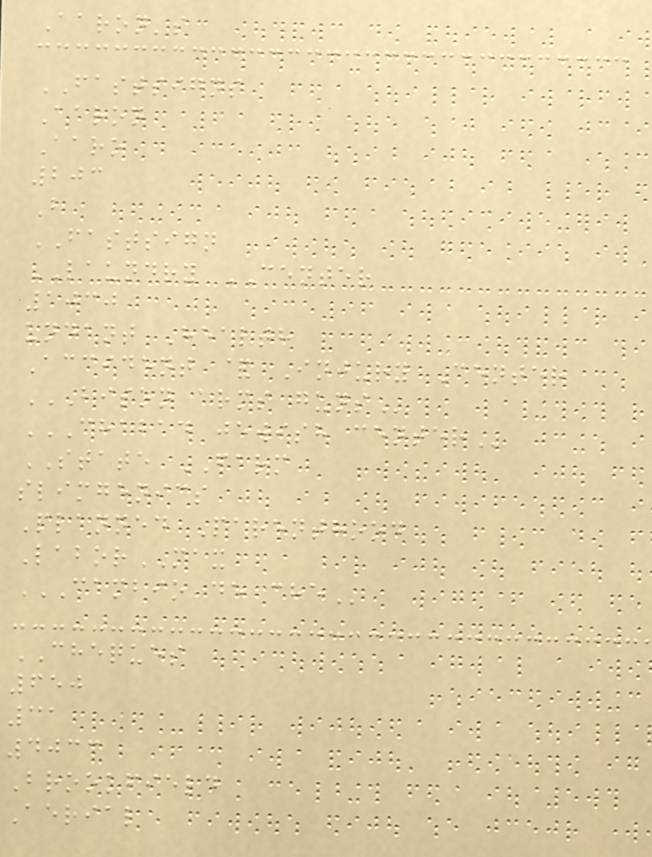Aaron's
FASTSIGNS
Aaron
Aaro
203
B
FASTSIGN
LAUNDRY CENTER
1030
undant Health
Accident & Injury Center
BISON ARMS GUNS
CHABAD JEWISH CENTER
STATE FARM
slimgenics
Planned Parenthood
LaborMAX
CAMBIO DE CHE
CHEQUES
650
31
4033
Brookfield
Aerial
